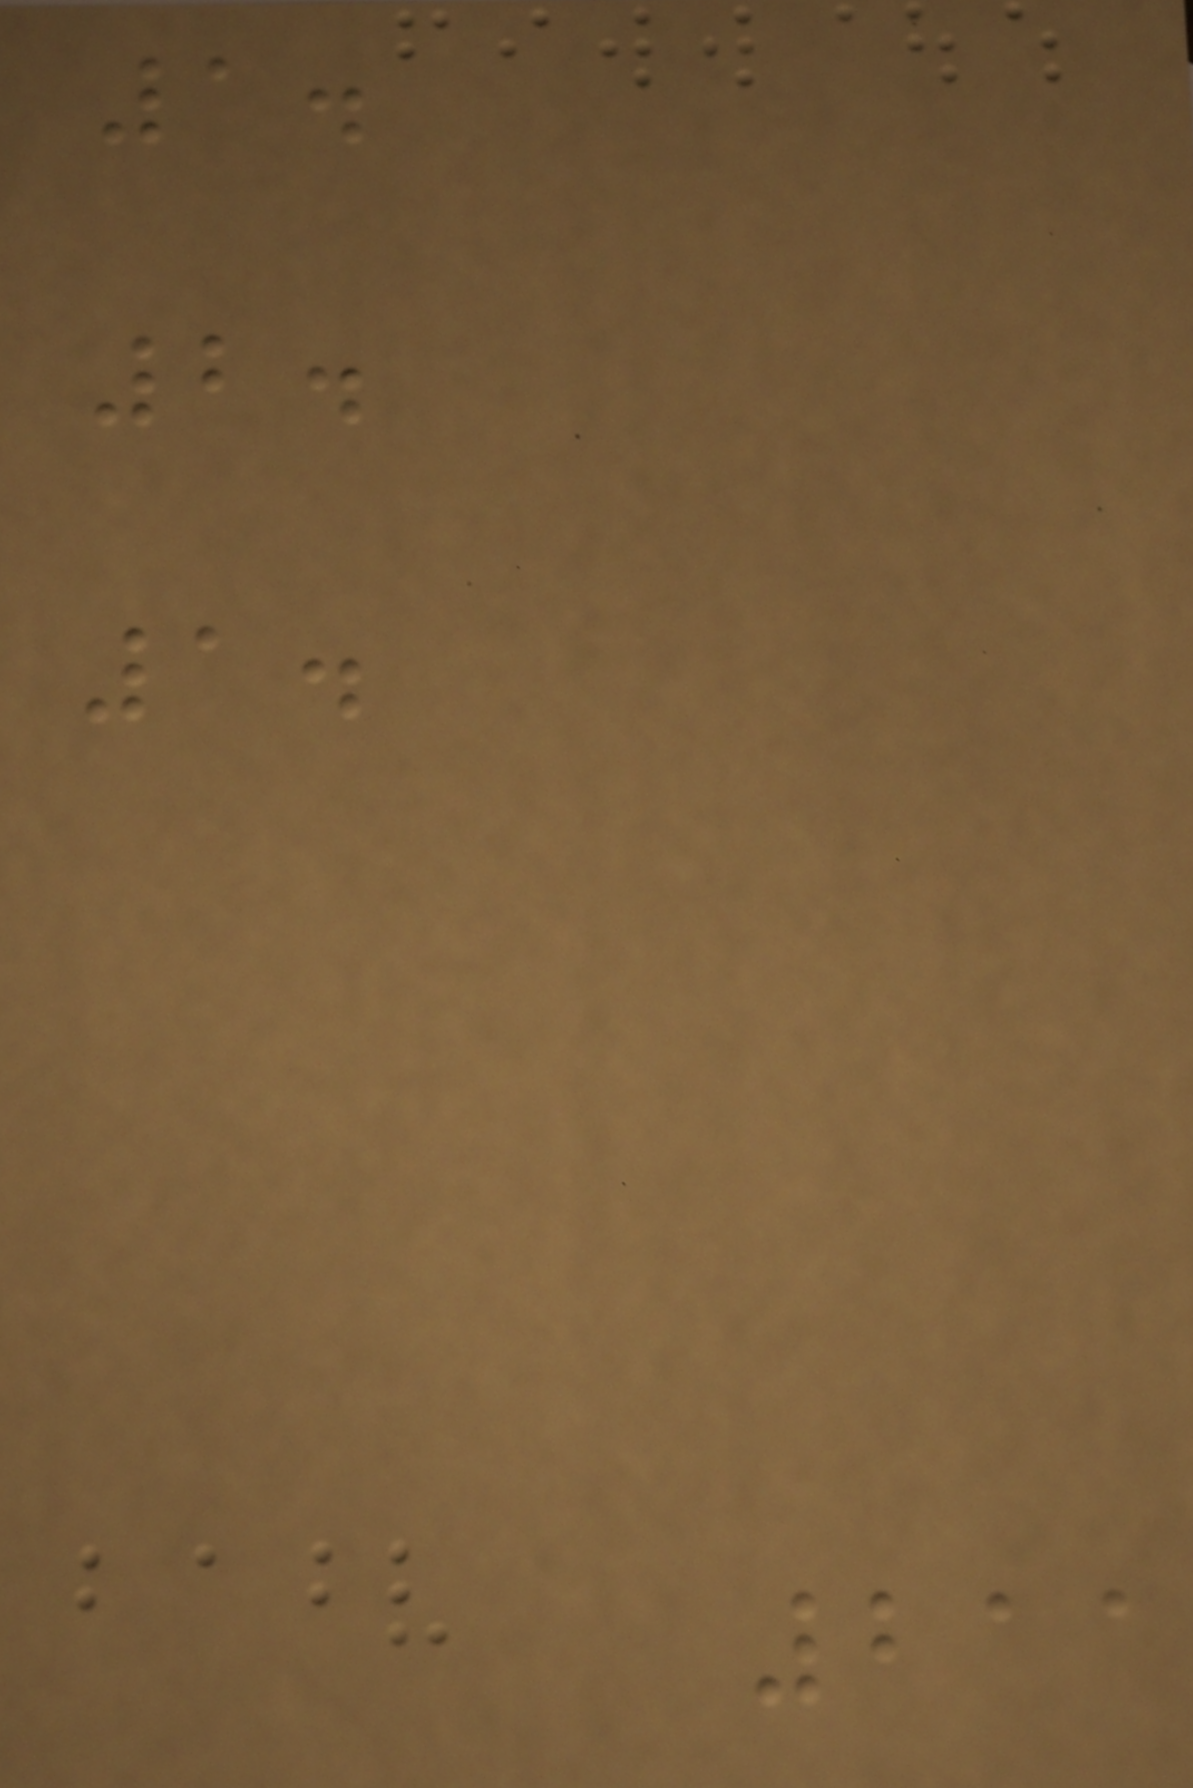1.
2.
1.
211
